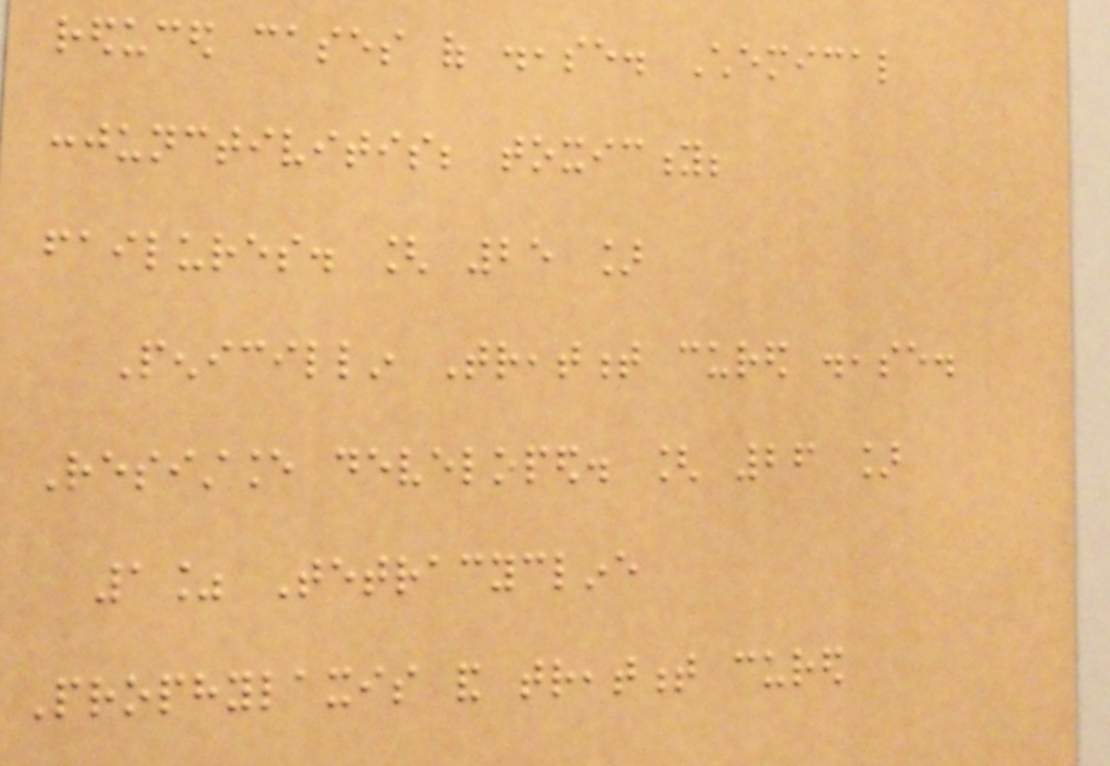reduced cases of disease. Chemical
conjunctivitis; toxicity;
failures. [ 25 ]
Penicillin Treatment cured disease.
Resistance developed. [ 26 ]
1% Tetracycline
Prophylaxis and treatment cured
